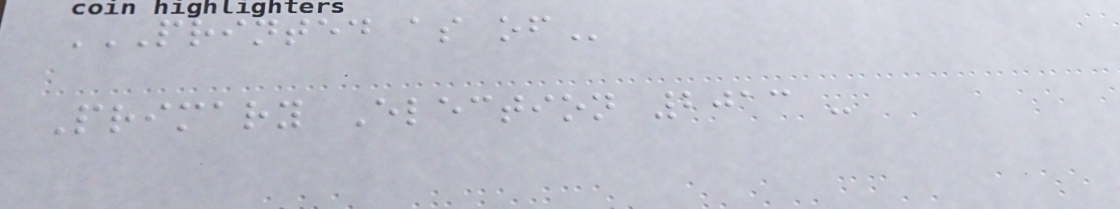PRINTED AS OF
Primary Election 2013 -
